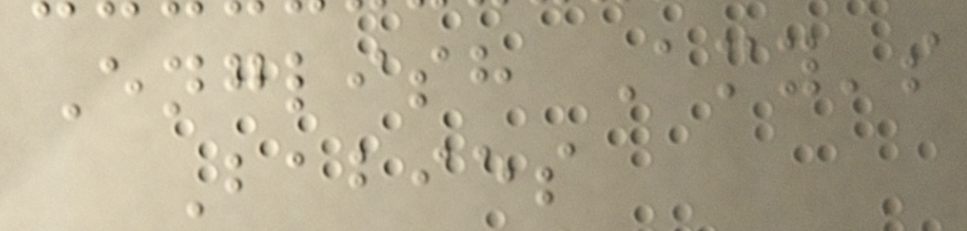English Amy's
Babies
